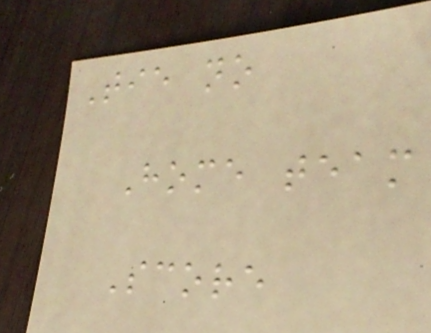Tie no
Home team
Score
